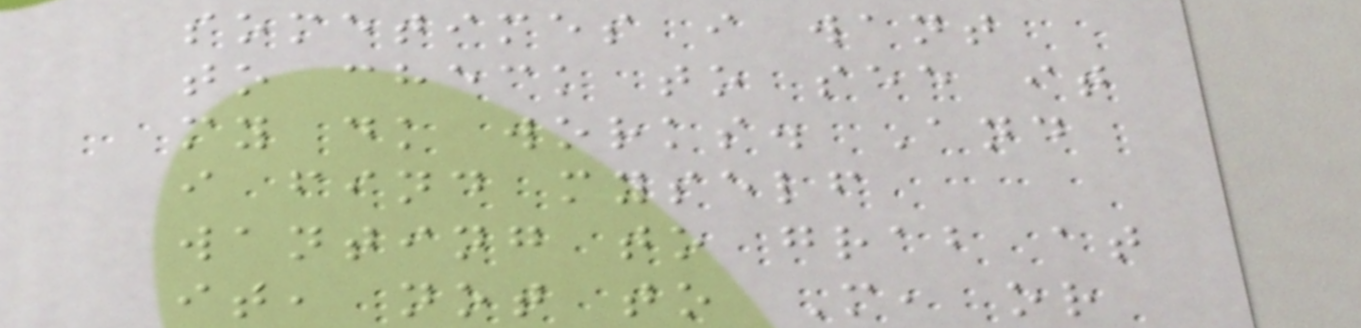sometimes i want
to check to see it
my dk works. And
i find myself
wanting to grab at
it, not to M, or
